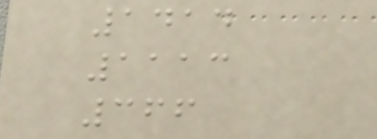1414
1113
366
